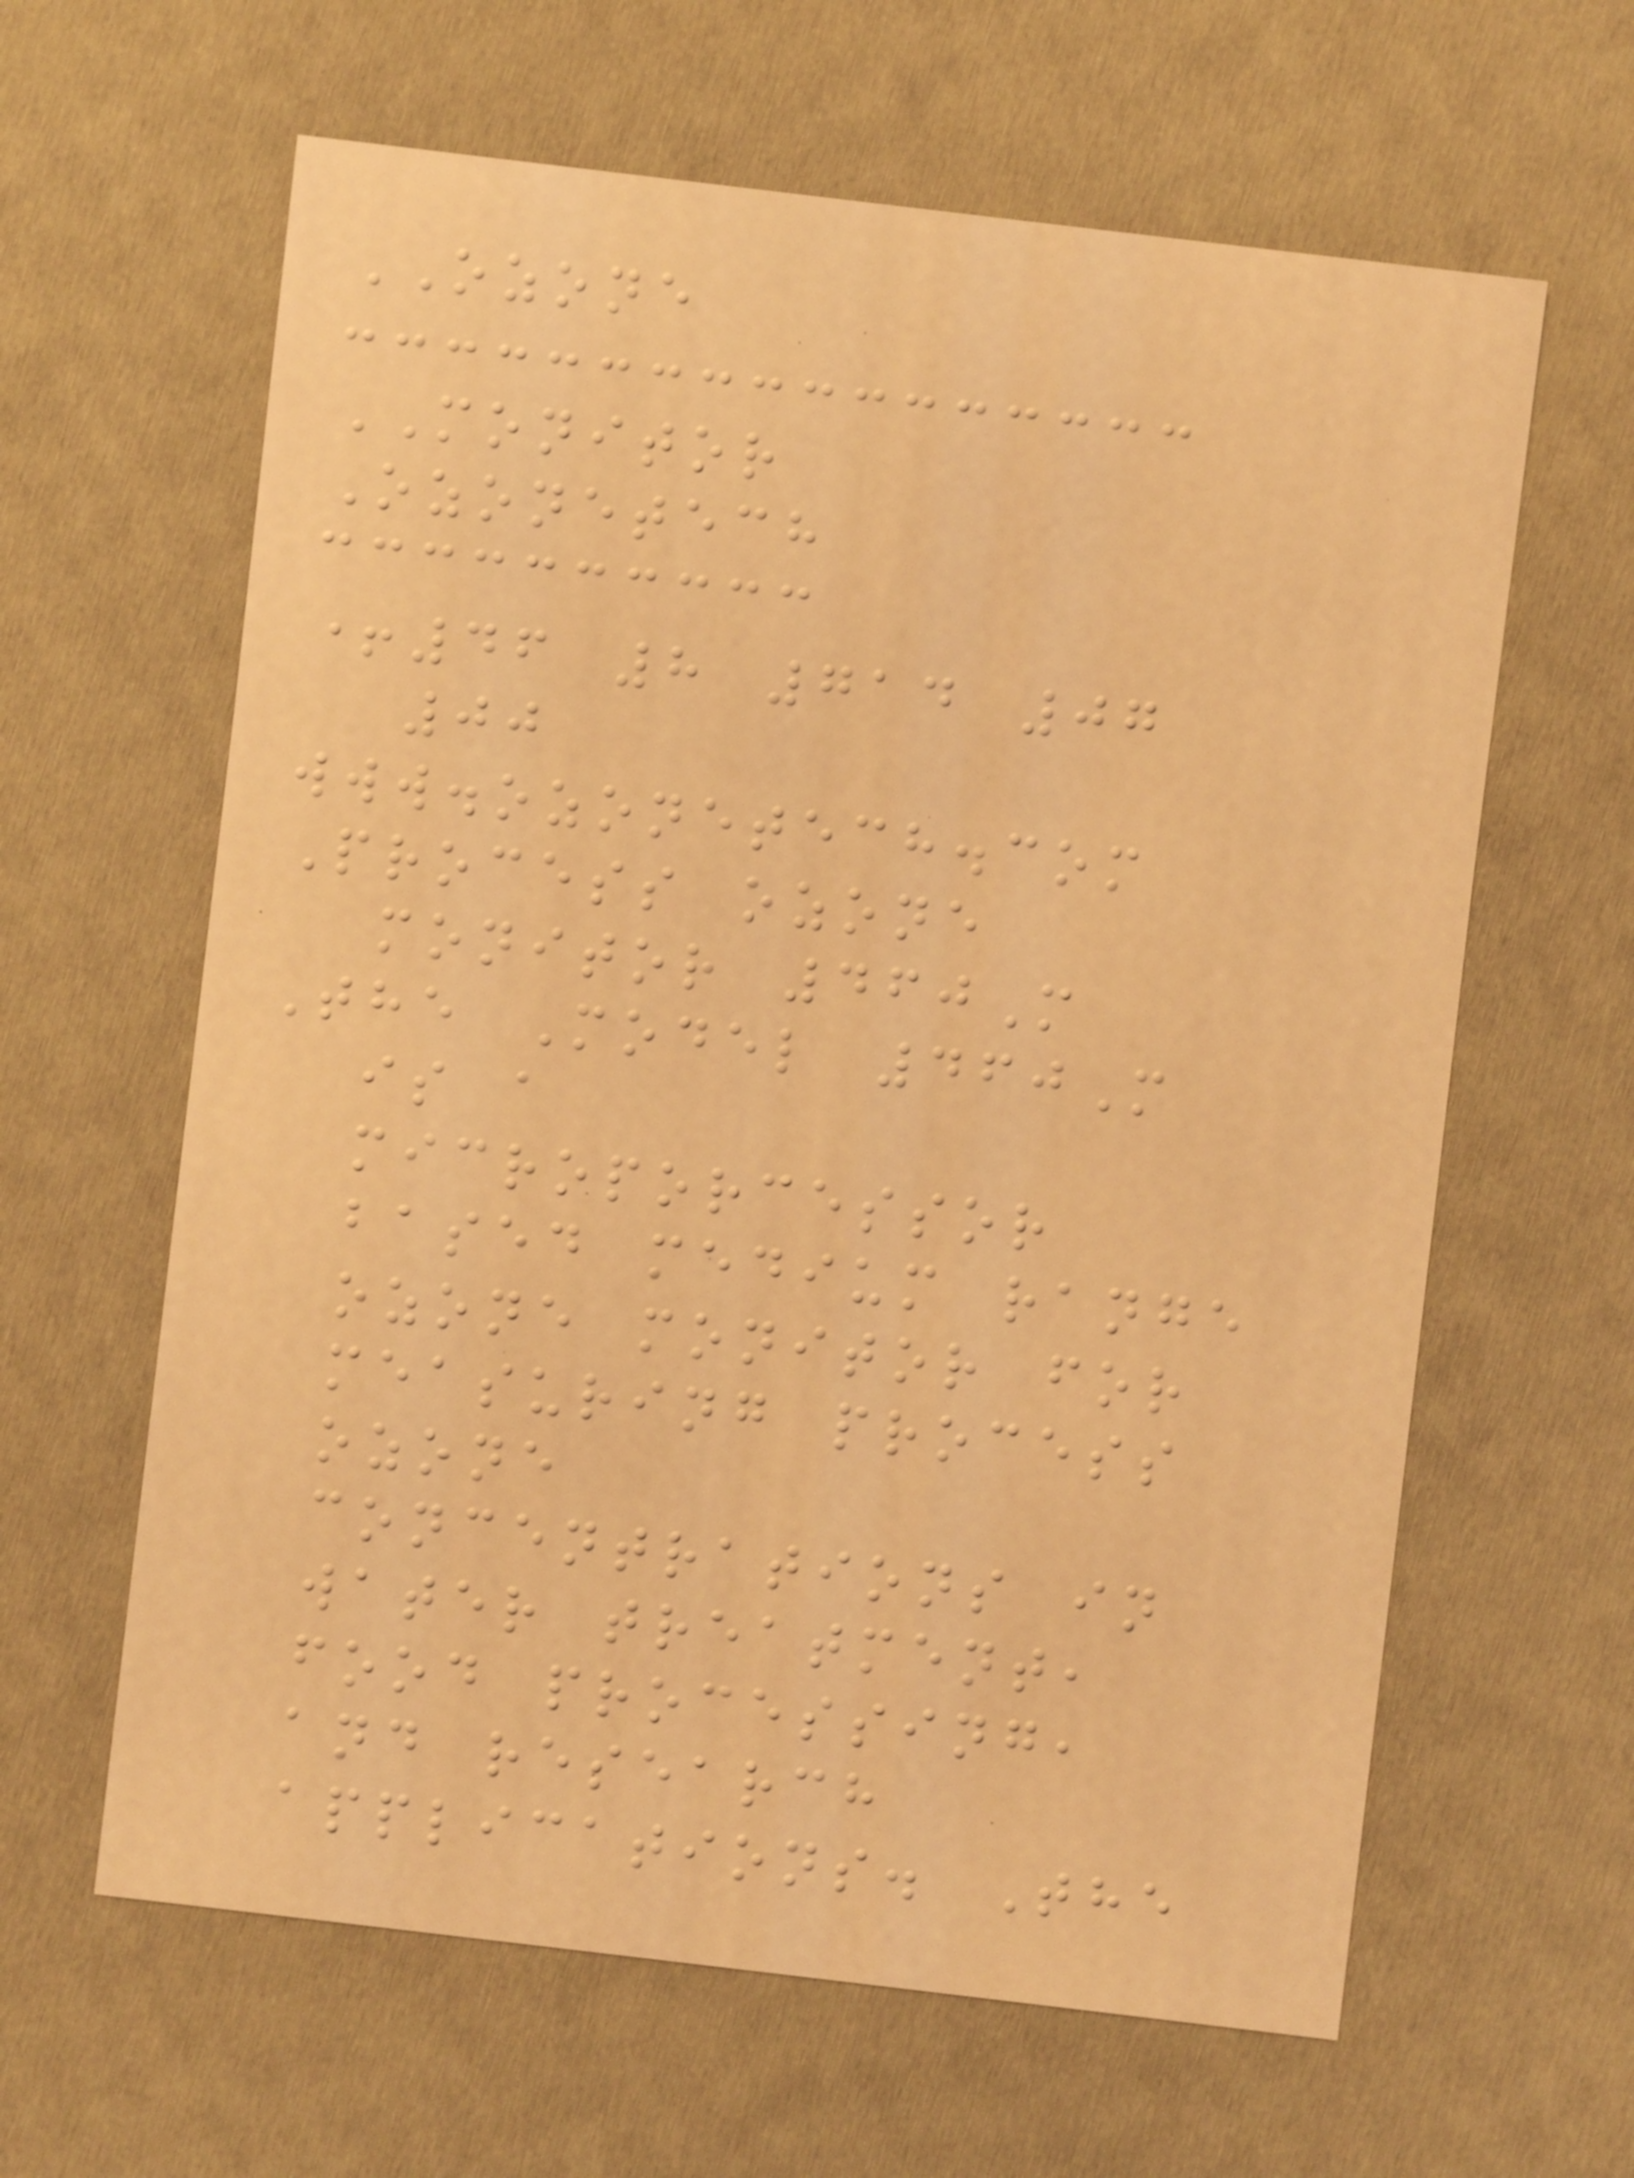OZONE
MONITOR
Ozonetech
+46 8 714 07
00
www.ozonetech.com
Process ozone
monitor 460M
The Model 460M
is a
microporcessor
based medium range
ozone monitor for
measuring process
ozone
concentrations in
water treatment,
food processing,
and research
applications. The
